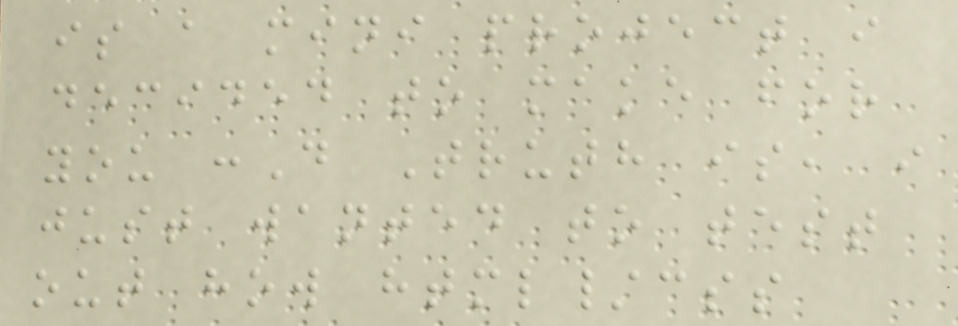is a mini project i
decided to make for
you :D Truth is, i
just wanted to test
out how html/css
